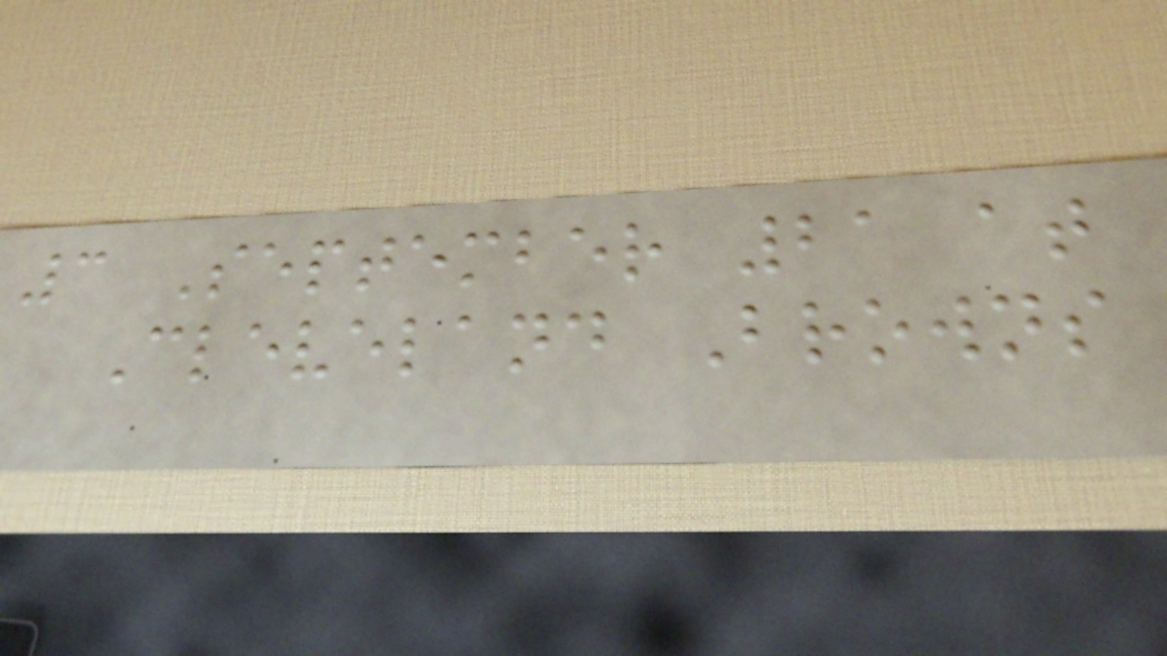3 September 21 at
Cleveland Browns
